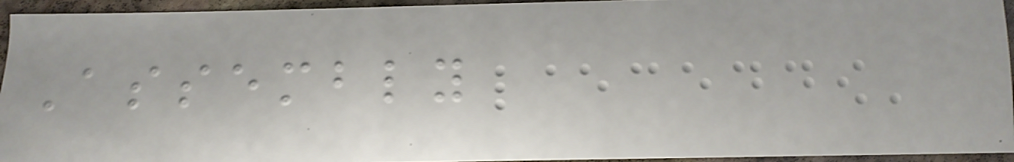Assembly
